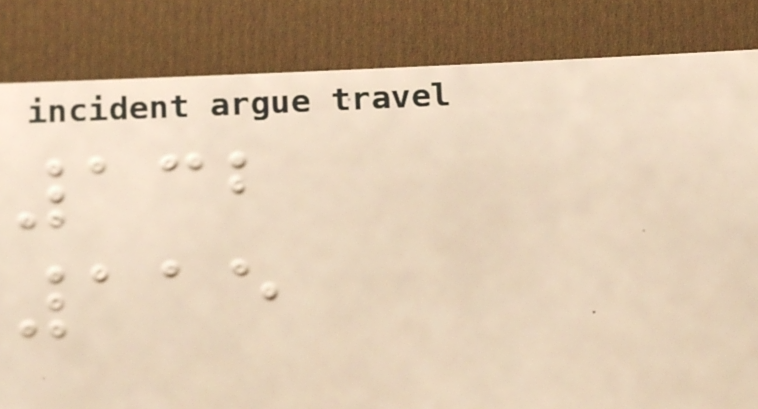132
115
